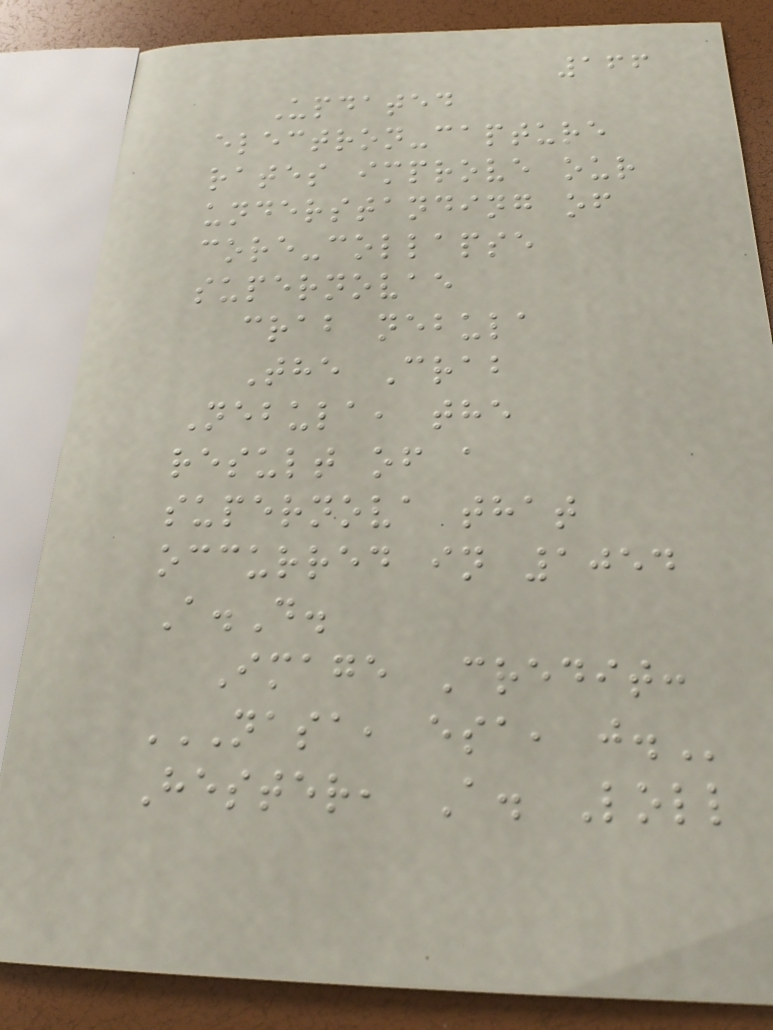166
Updated
electron-capture
rates improve our
understanding of
core-collapse
supernovae
crab nebula
The Crab
Nebula, the
result of a
supernova that
occurred in 1054
A.D.
Image Credit:
NASA, ESA, J.
Hester, A. Loll
